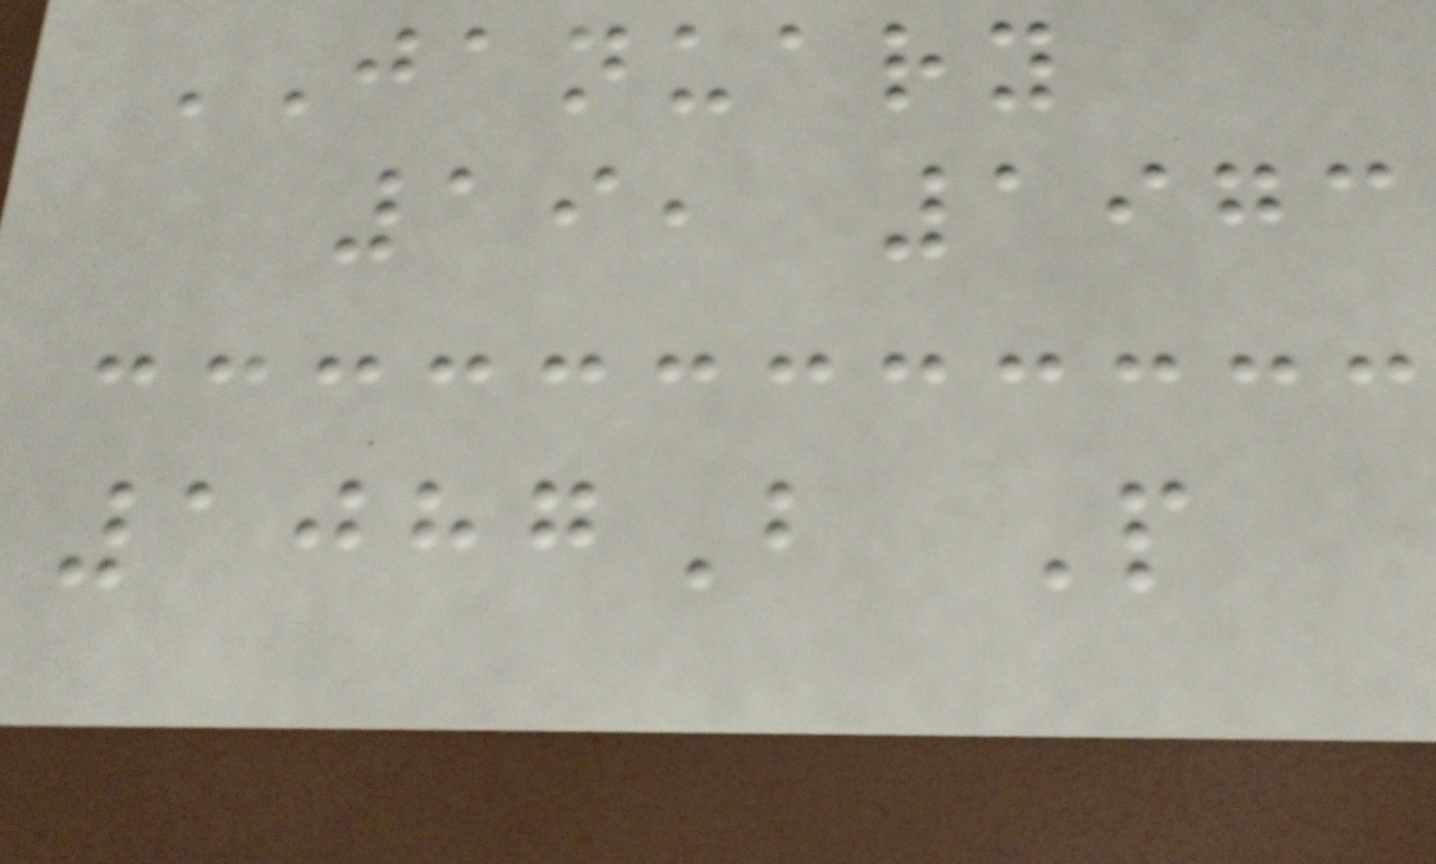JANUARY
19, 1973
1087B P
